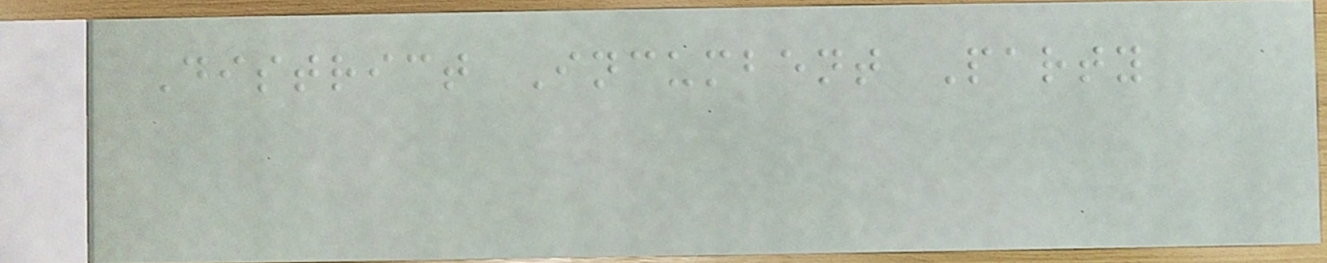District Incumbent Party
